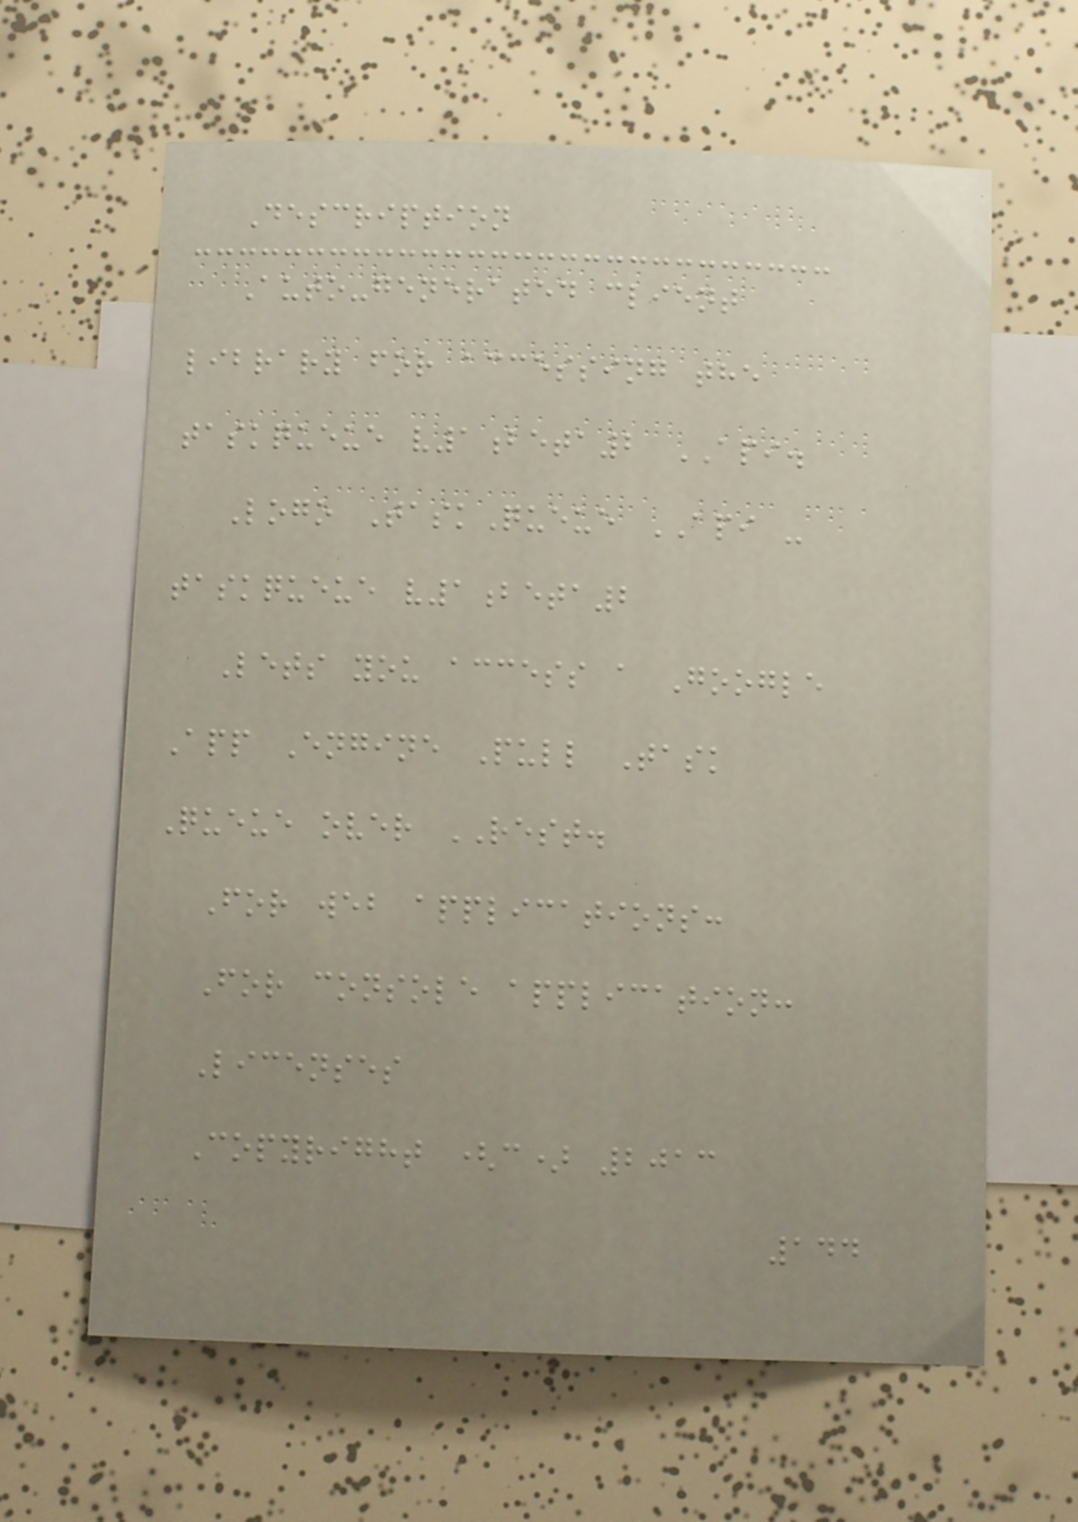Description
Auto-generated client
library for accessing the
taskqueue v1beta2 API.
Logo TaskQueue API -
taskqueue v1beta2
Lets you access a Google
App Engine Pull Task
Queue over REST.
For web applications:
For console application:
Licenses
Copyright (c) 2013
144
